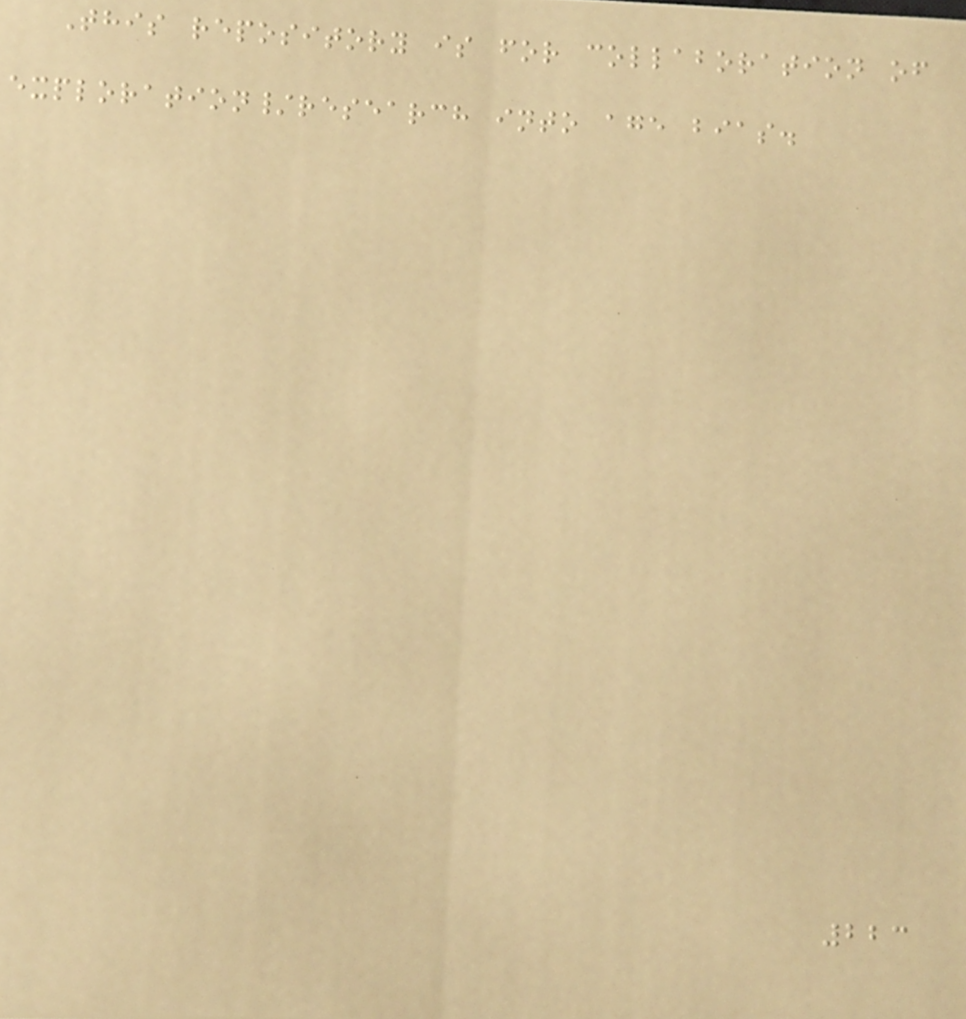This repository is for collaboration of
exploration/research into age bias.
223
